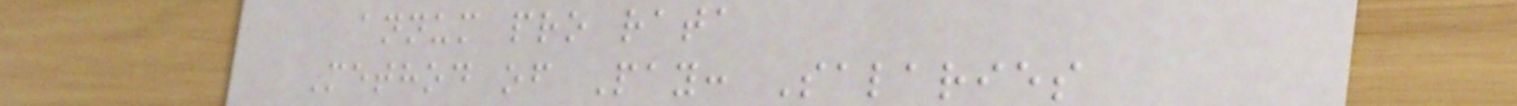annum pro rata
Method of Pay: Salaries
